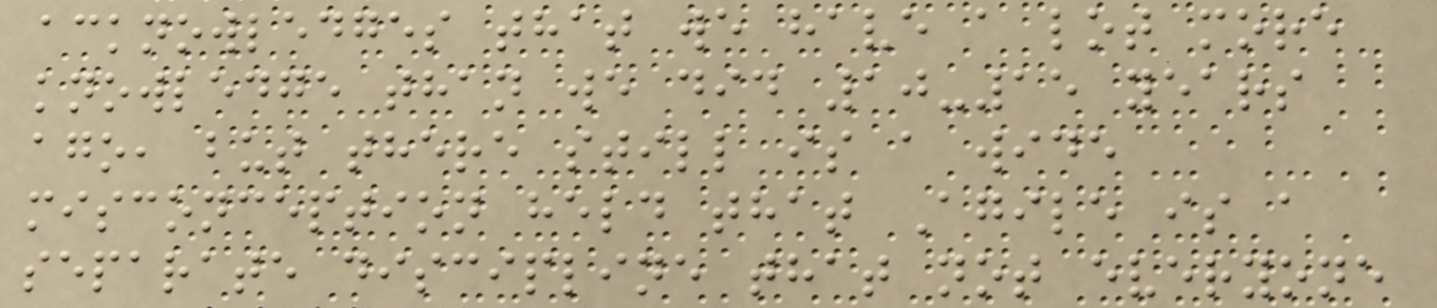acknowledges that we have a lot more
knowledge than we did 10-15 years
ago, but there still is a wide
misconception held that Agile is a
separate discipline that not everyone
